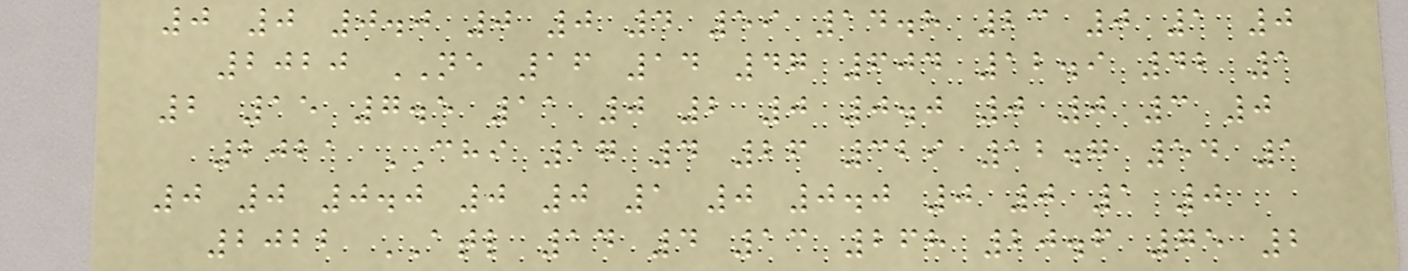0 0 0.0 0 0 4 59 14.8 23 0 1 0
2020 NE 16 14 47 604 12.9 42 1
2 15 7.5 11 0 2 0 0.0 0 0 3 0
2021 CHI 17 4 26 329 12.7 54 1
0 0 0.0 0 0 1 0 0.0 0 0 1 0
2022 ATL 14 4 13 268 20.6 75 2
